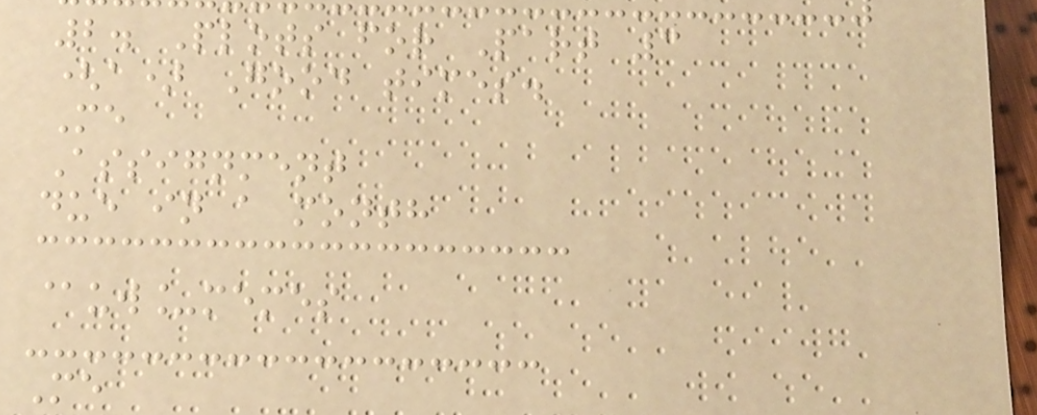2. Plots for Part 3
(a) Good times.
Me
Assignment
due in a month
@uw_memes
Me
